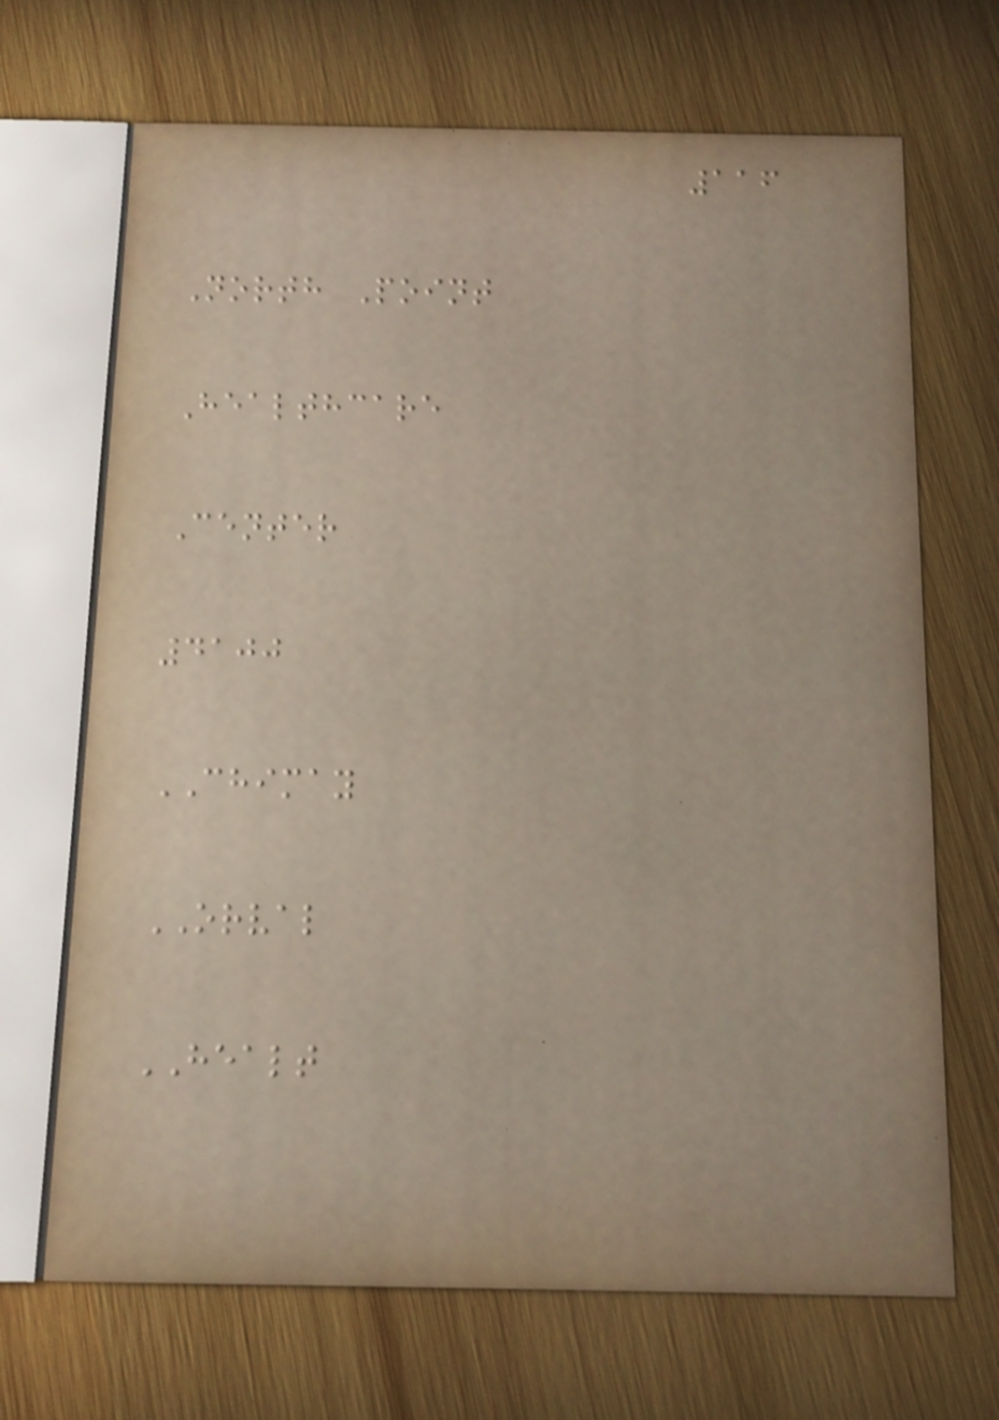116
North Point
Healthcare
Center
4100
CHIMAY
ORVAL
HEALT
